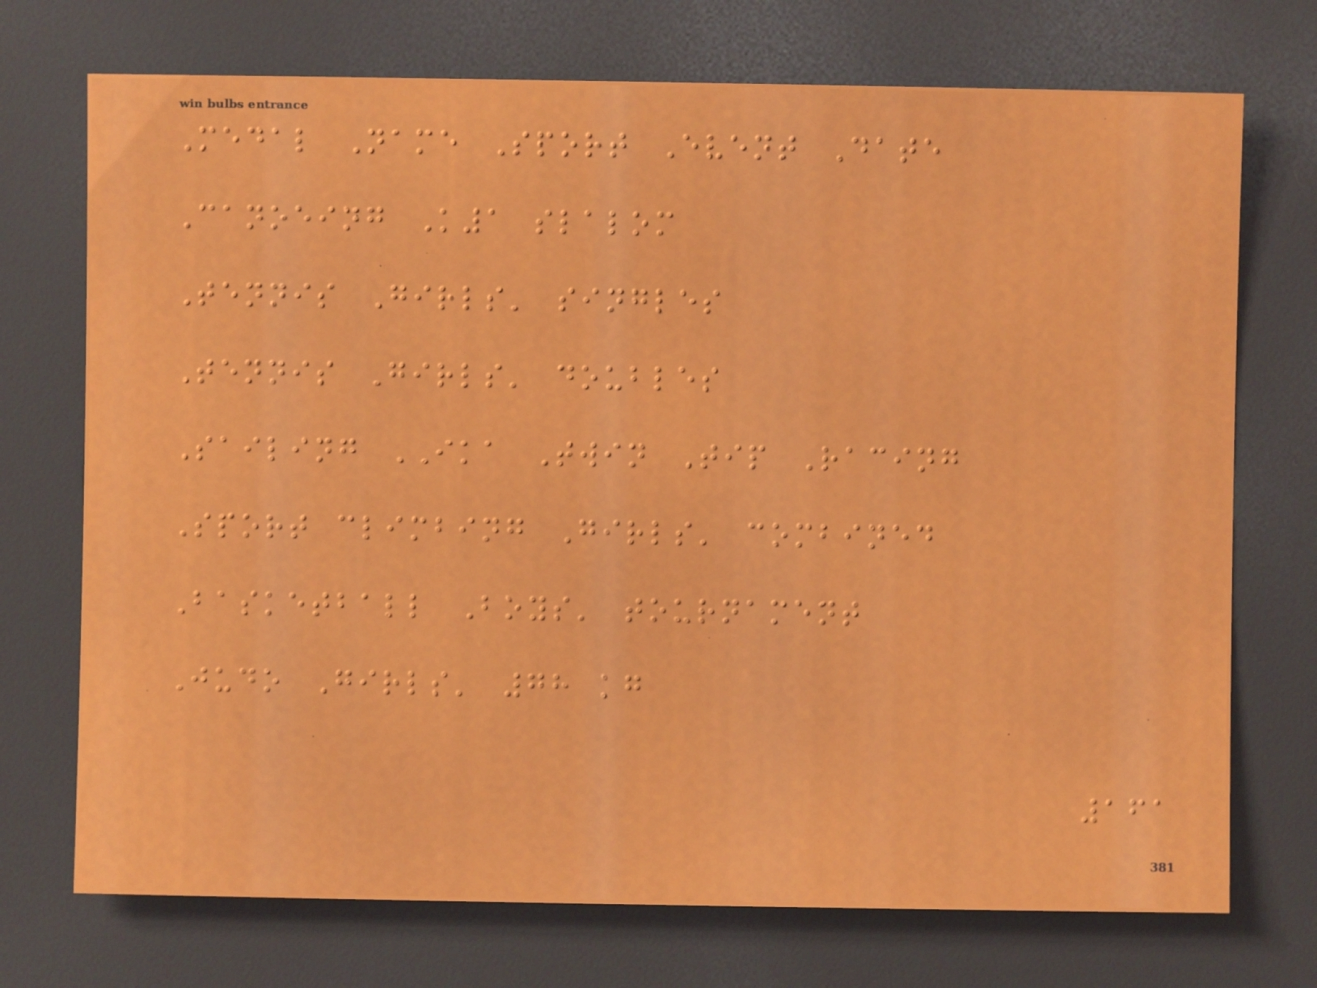Medal Name Sport Event Date
Canoeing K1 slalom
Tennis Girls' singles
Tennis Girls' doubles
Sailing IKA Twin Tip Racing
Sport climbing Girls' combined
Basketball Boys' tournament
Judo Girls' 78 kg
161
